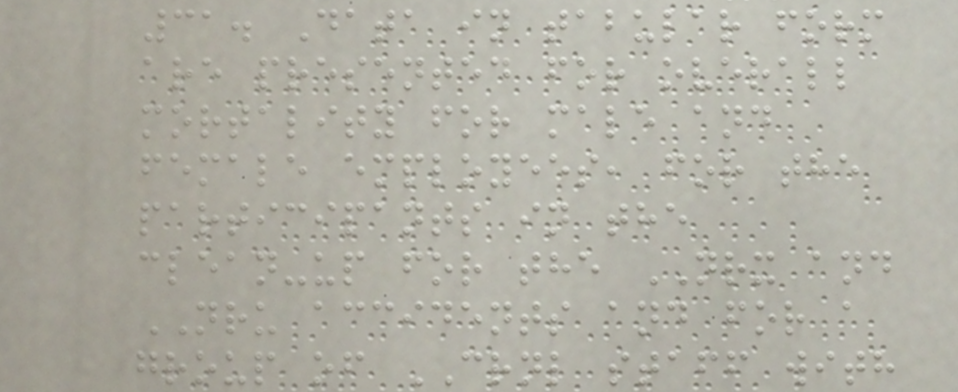31. Data in tabular form
are presented for overall
mortality for male and
female employees, for the
participants in the
clean-up for the NRX and
NRU accidents and for a
group of CRNL staff with
